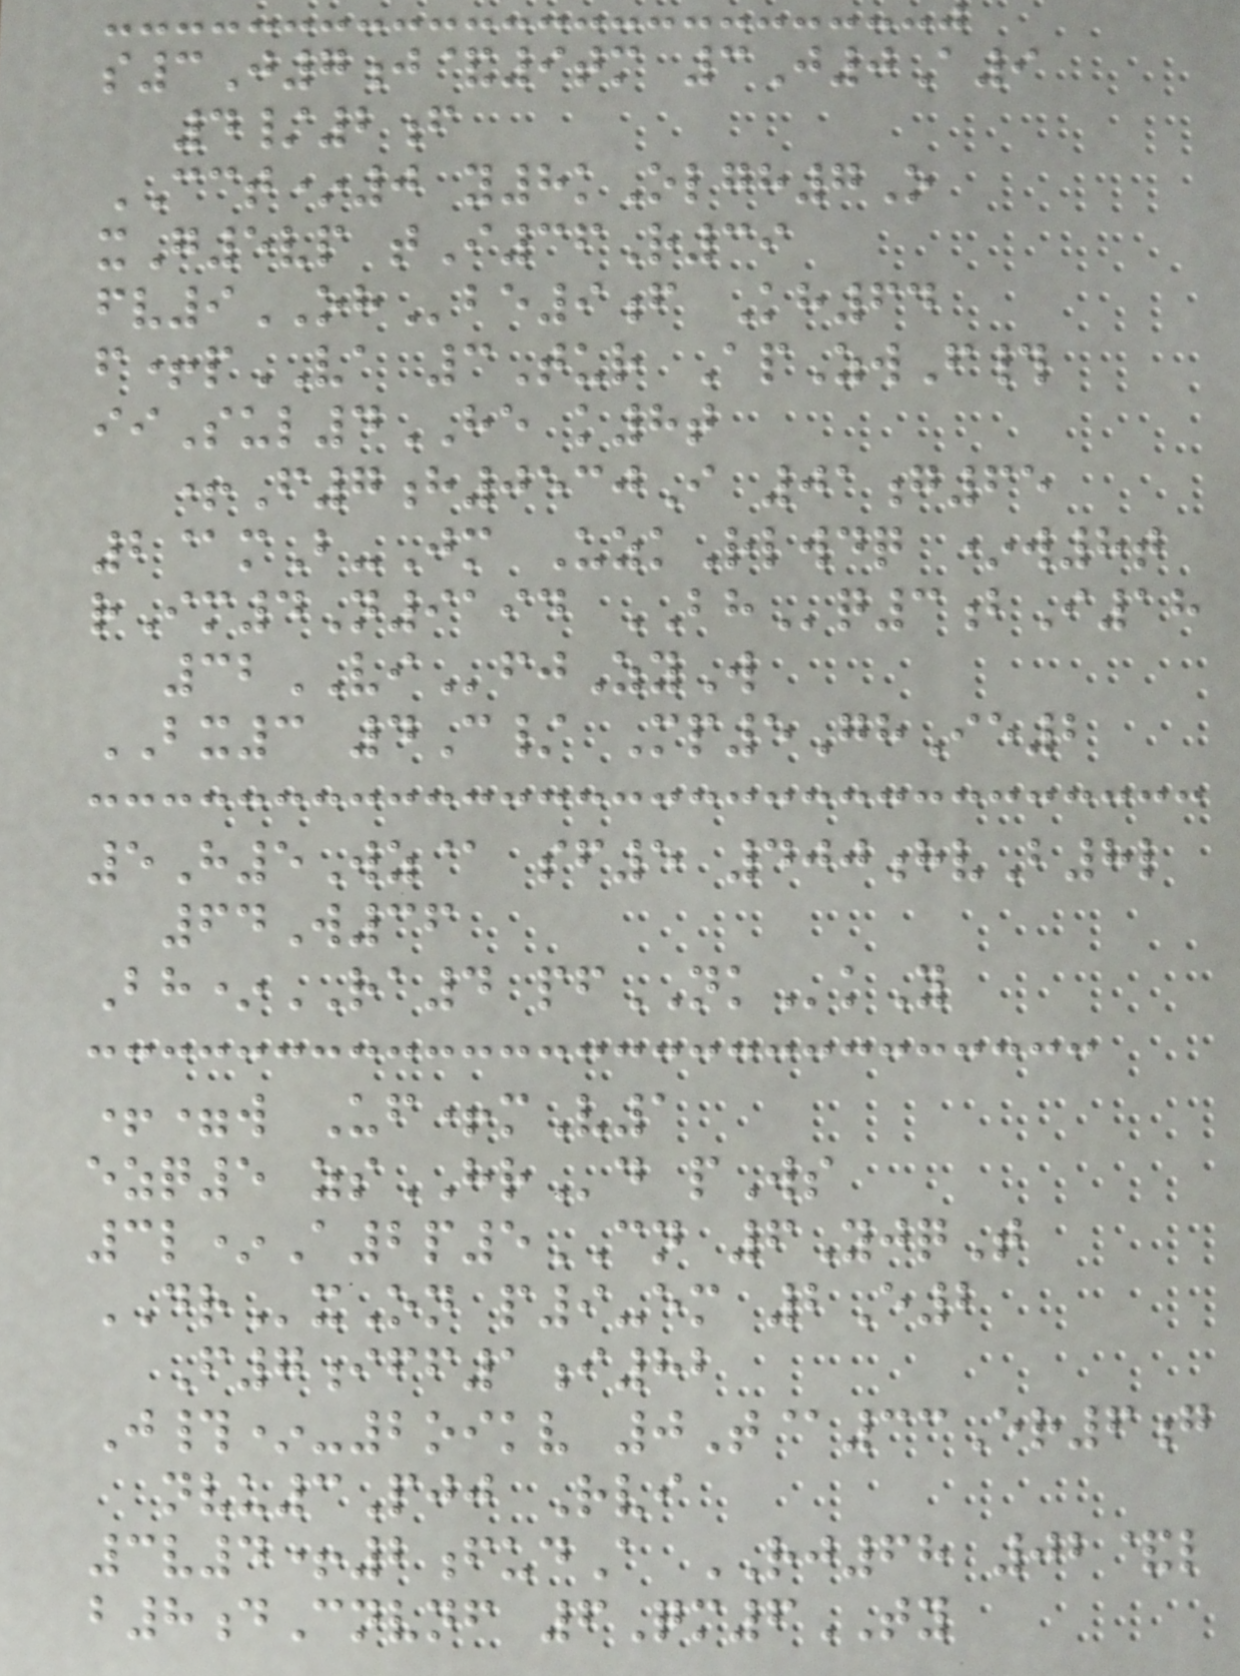s3J7j&9tm 3J0A9
4/2f
CCT*0 y8kOlgh7O
xG5vp tI36R39
fv9OHbe9f Kh64
f+pVA 3Tur ApZwF#
iiSul4HE k8t
+F7h0530I 01g65
2@mB-Jm UzkRlwdq *w8t
rIm4N9194 BHq3bI18
32VIfjZyW
BX3 4C/ Mp5GhIe2
5H5Wz@ sf5 400hvB8l
64W36
Bh*RA4 pfNKkY
+=w Uf+mV1
ezq5 zsHRd pWs
3l*A2p5CN 6YjqT
DRxOn p9-em 2E2
F7iff1i82
J#*-2oikv 0T@33Er6g
nvu3Pjj Rvi
3v4+2fudA RJ68 02&l
b8dCnvnf 6Qm6TY
